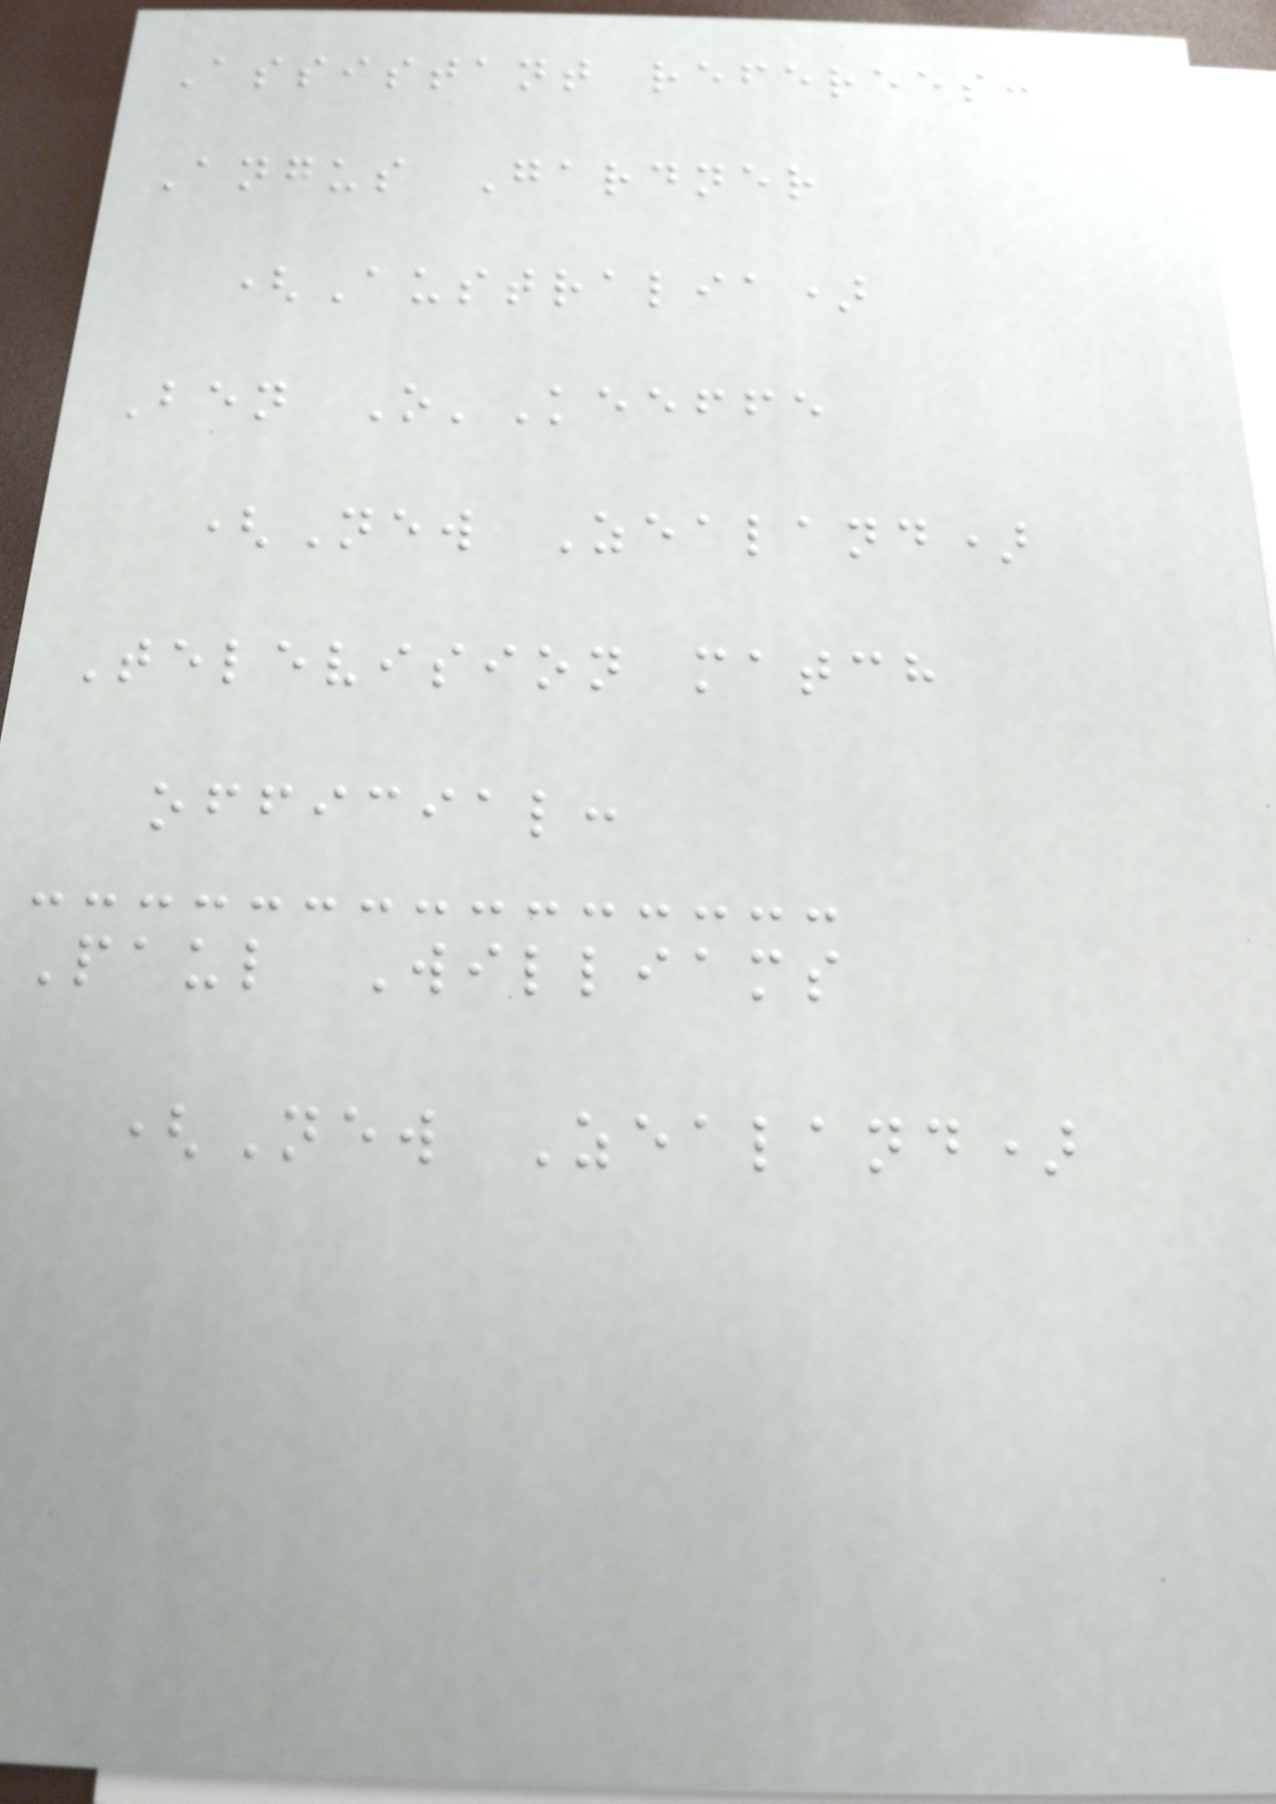Assistant referees:
Angus Gardner
(Australia)
Ben O'Keeffe
(New Zealand)
Television match
official:
Paul Williams
(New Zealand)
